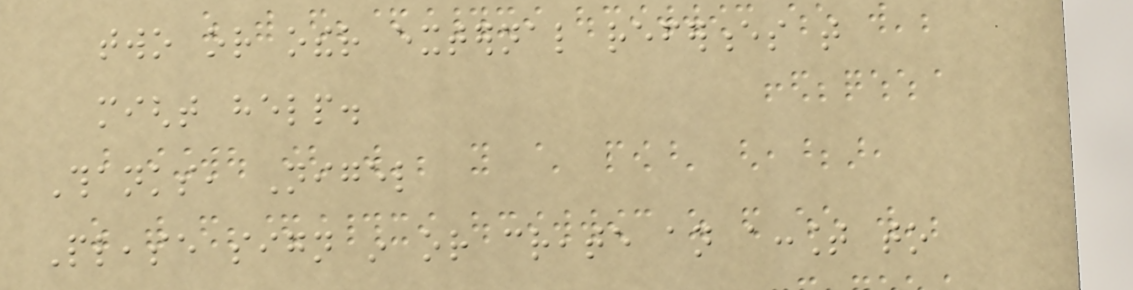two or other external references that
might help.
Thanks, Nigel
Please sign in or create an account to
